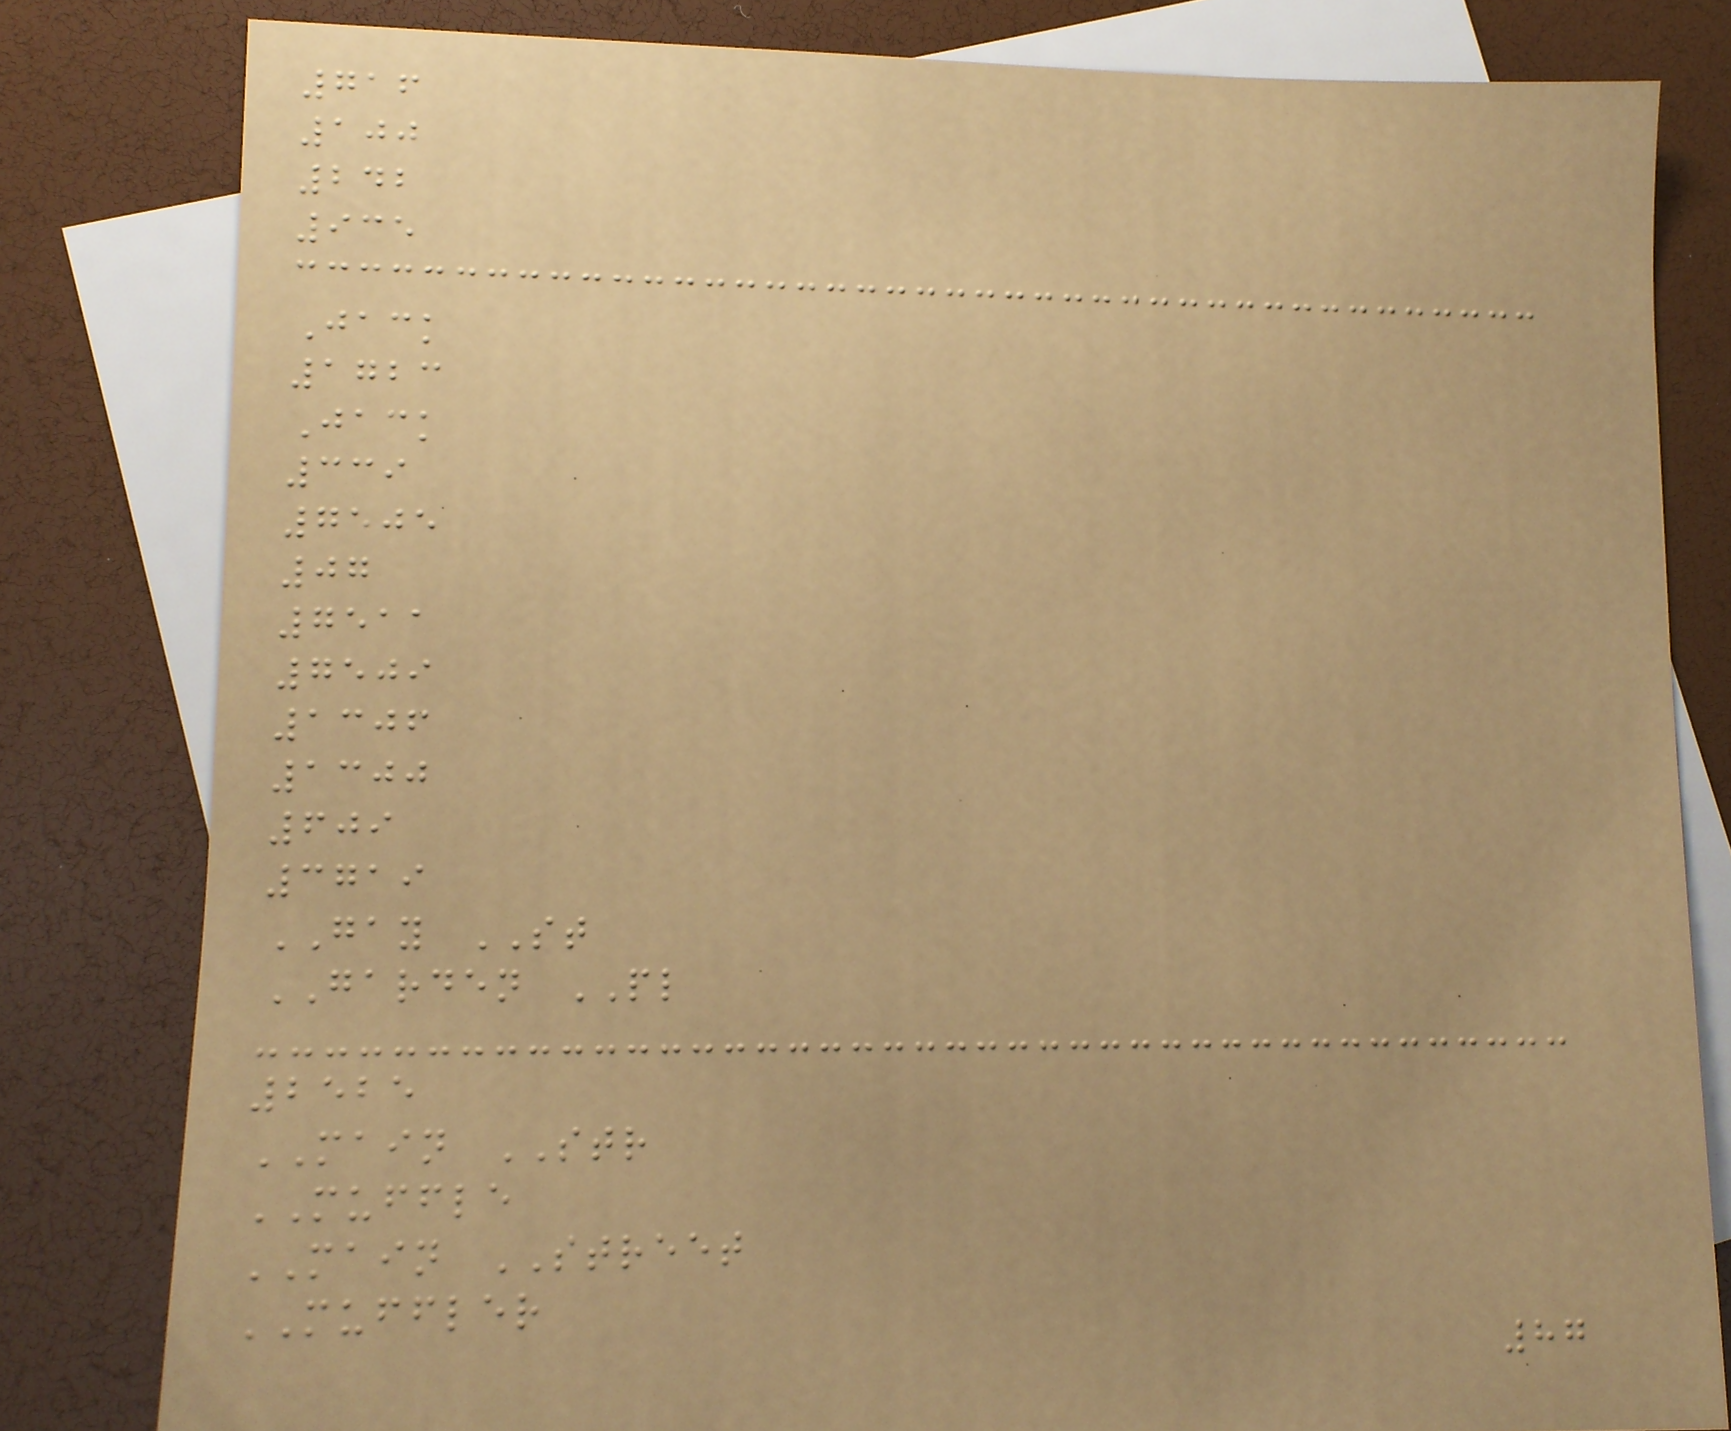716
100
242
935
Jack
1723
Jack
339
7505
07
7511
7509
1306
1300
609
3719
GAY ST
GARDEN PL
2525
MAIN STR
MUFFLE
MAIN STREET
MUFFLER
87
